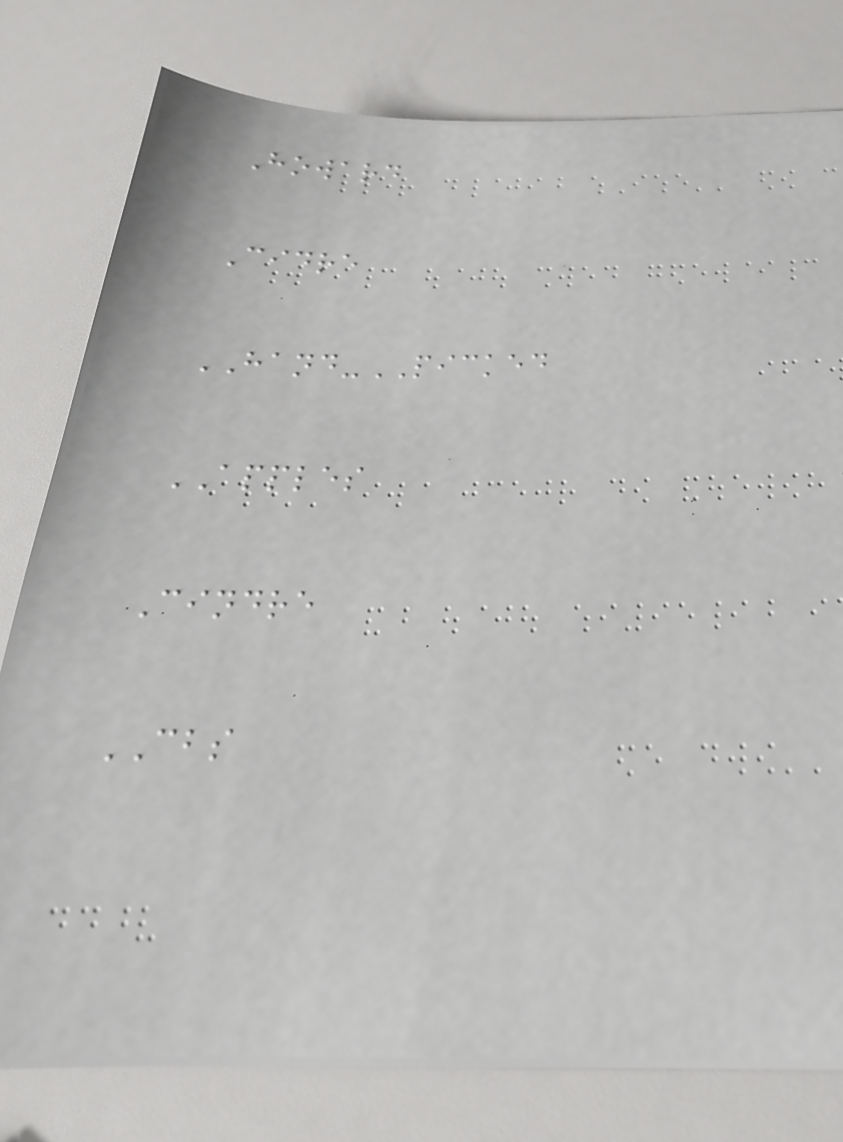Howard
Cidre
HAND-PICKED
APPLES
Cindre
CBS
